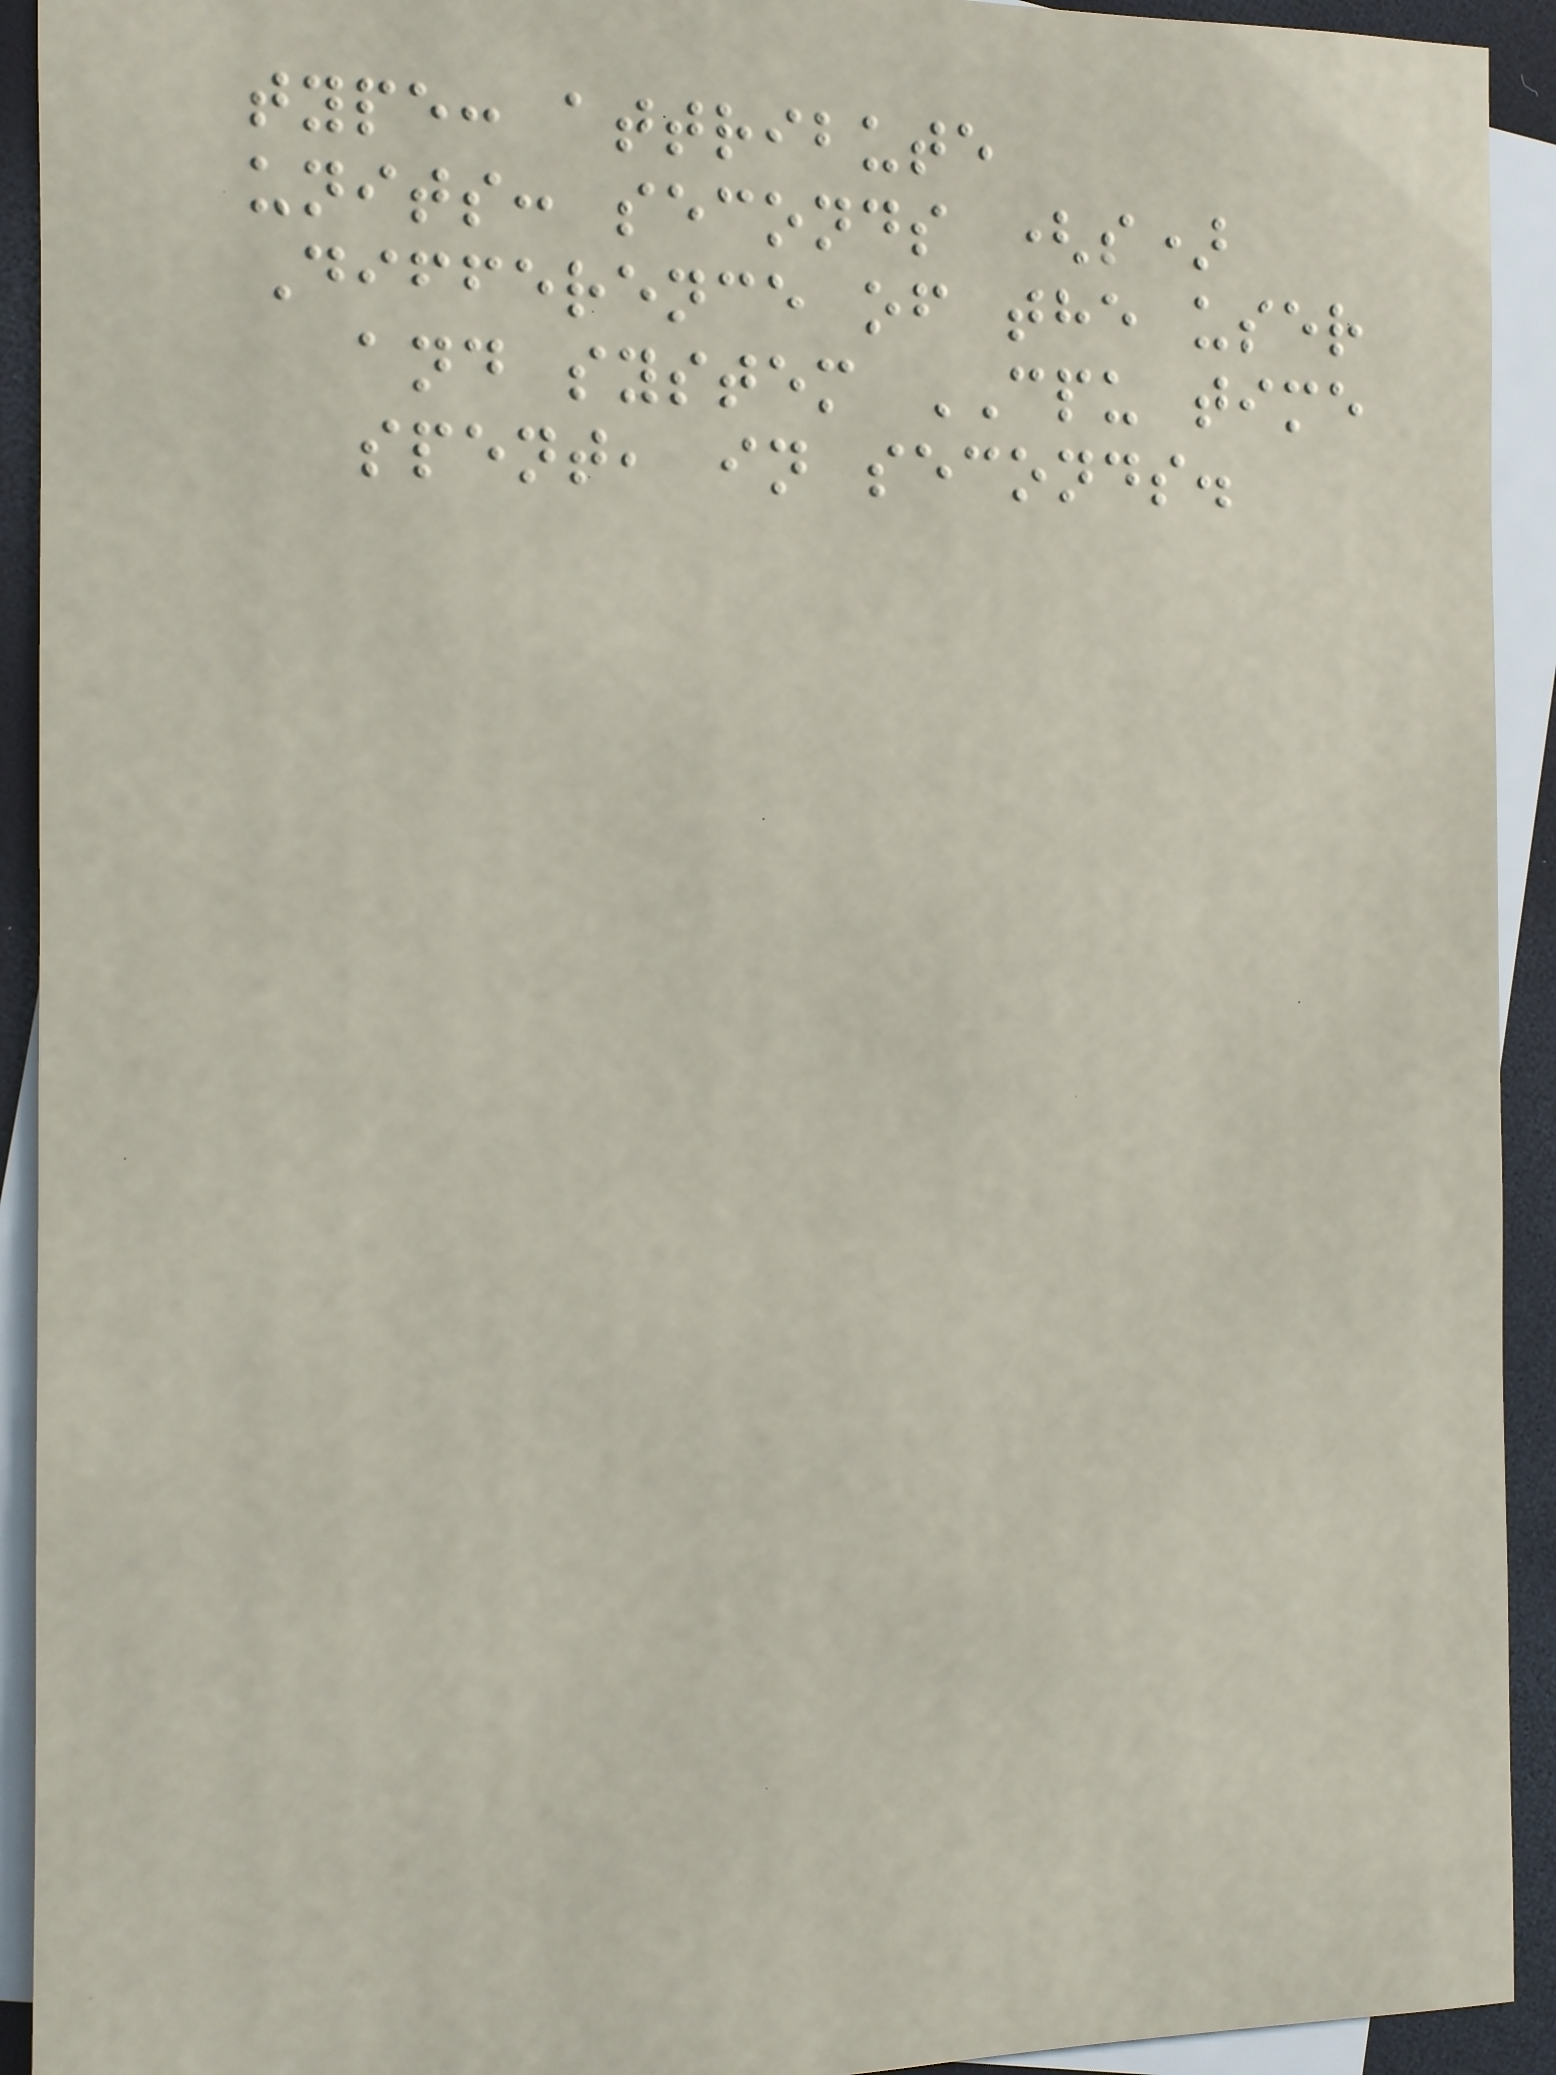type: attribute
units: seconds (s)
Difference of the user
and system CPU time
spent, in seconds.
